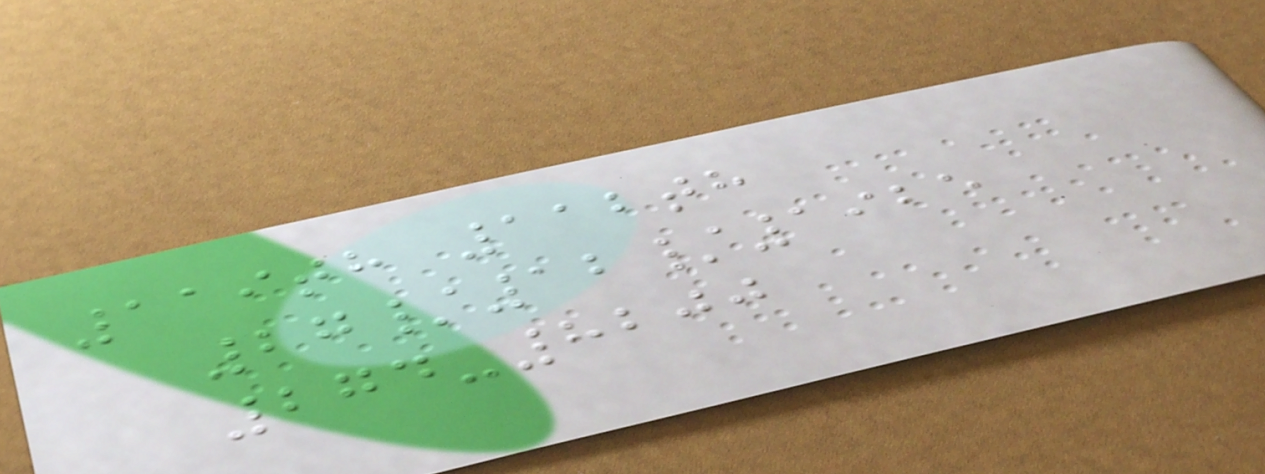119th 112th
27/12/1925
274-8200
